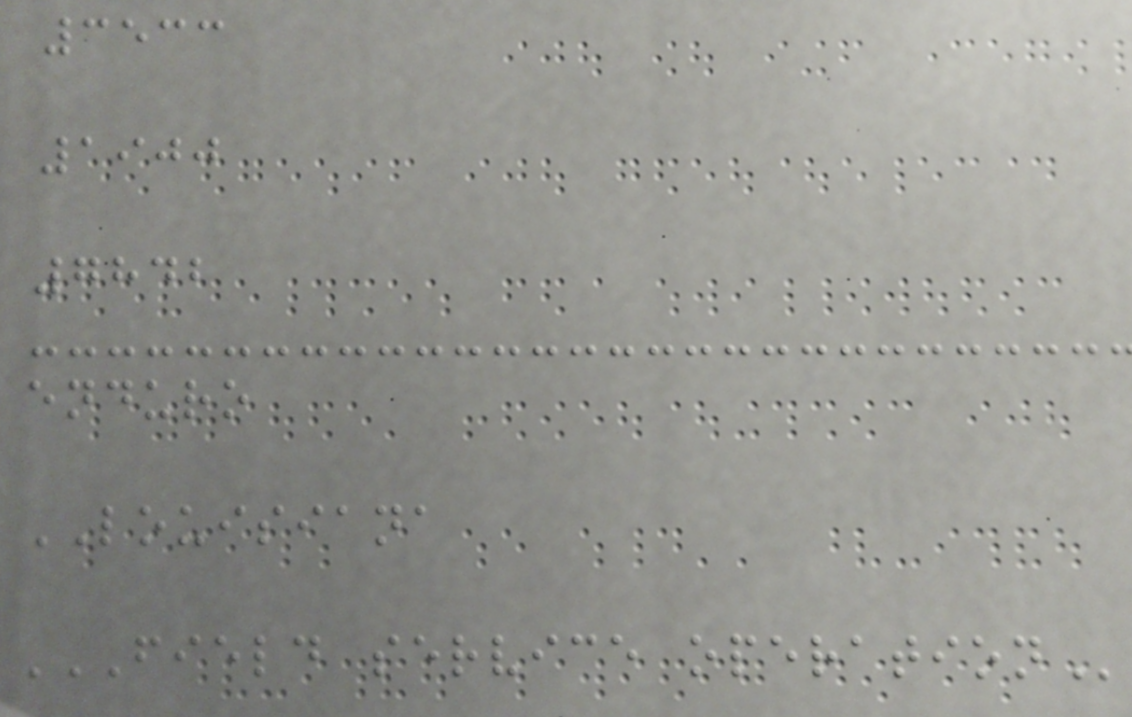3533
1900
7842
enduro
LOUISIANA
FIELD SERVICE OPERATION
